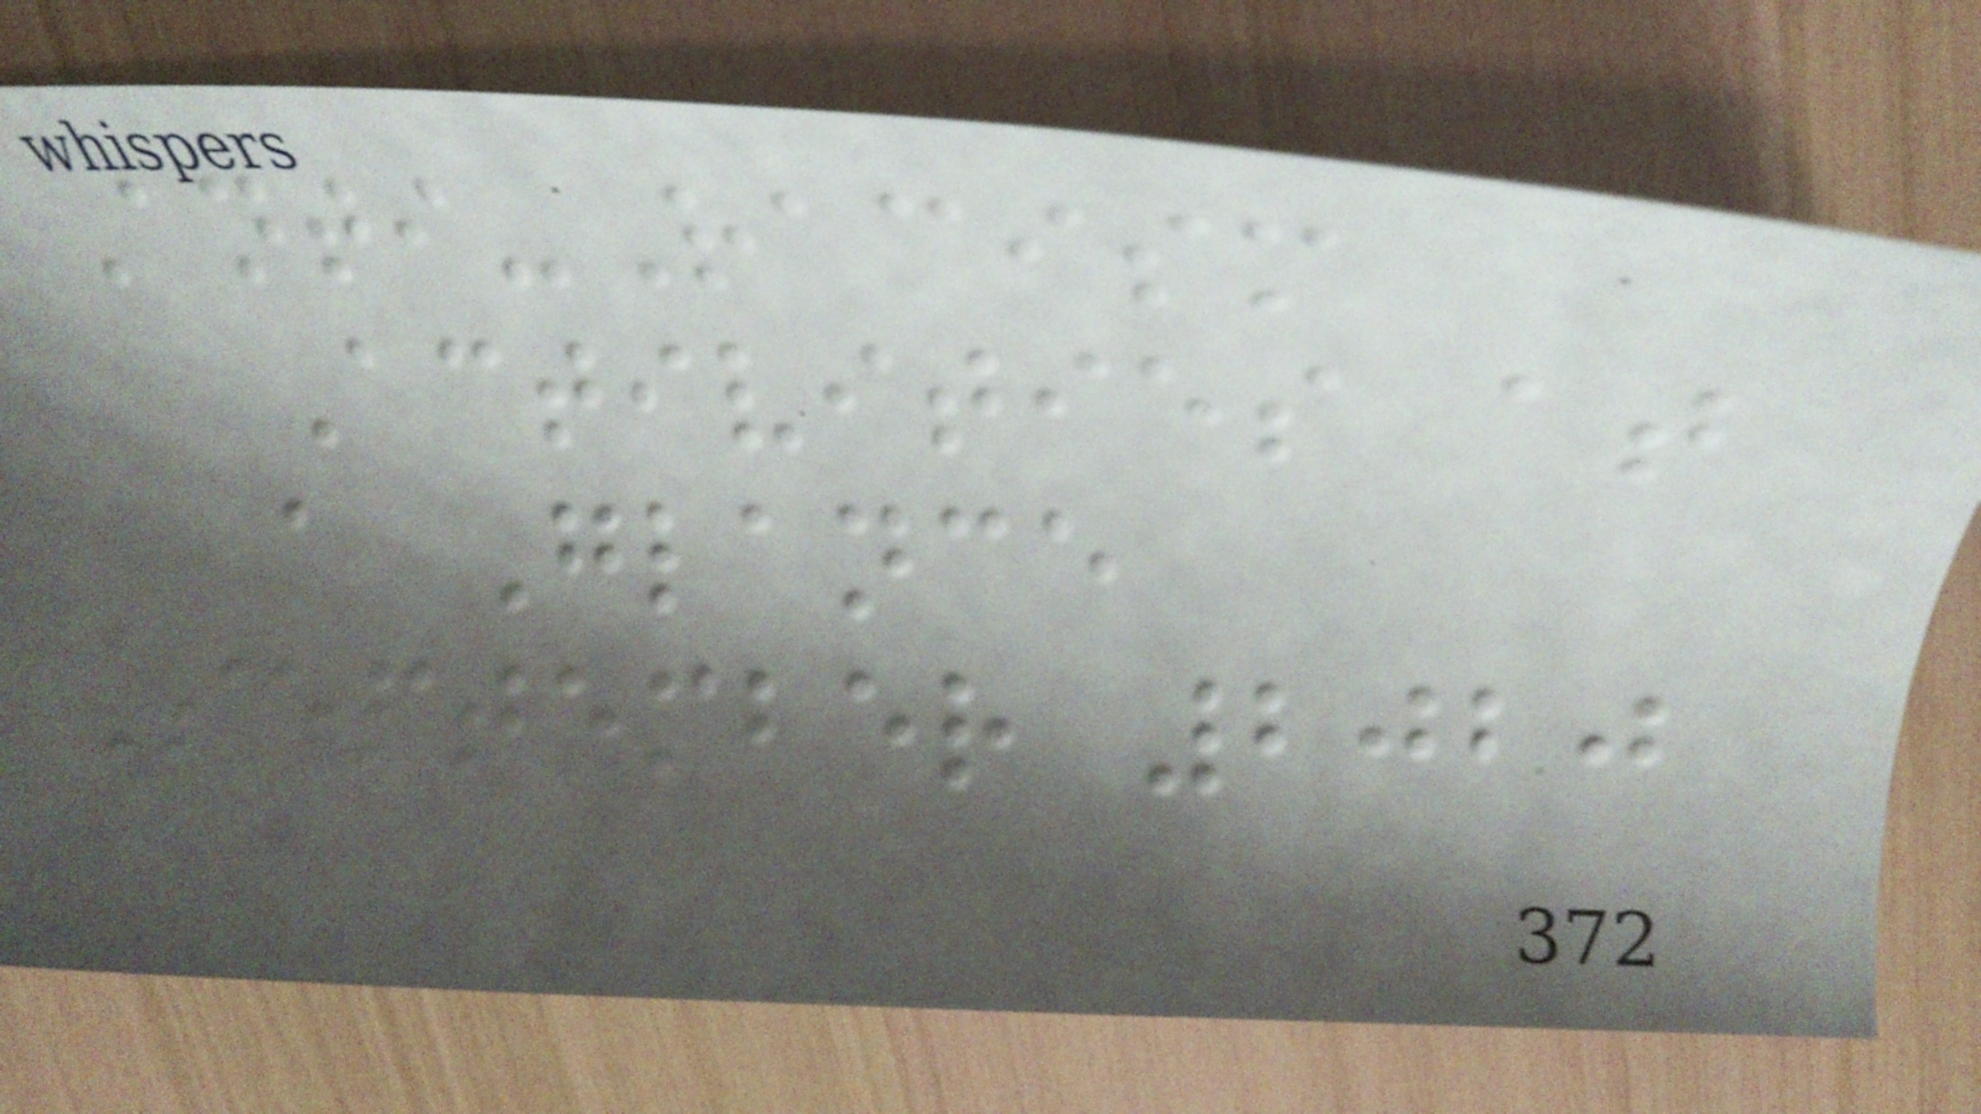Anti-Racism
Activities at
a Glance
September 2020
